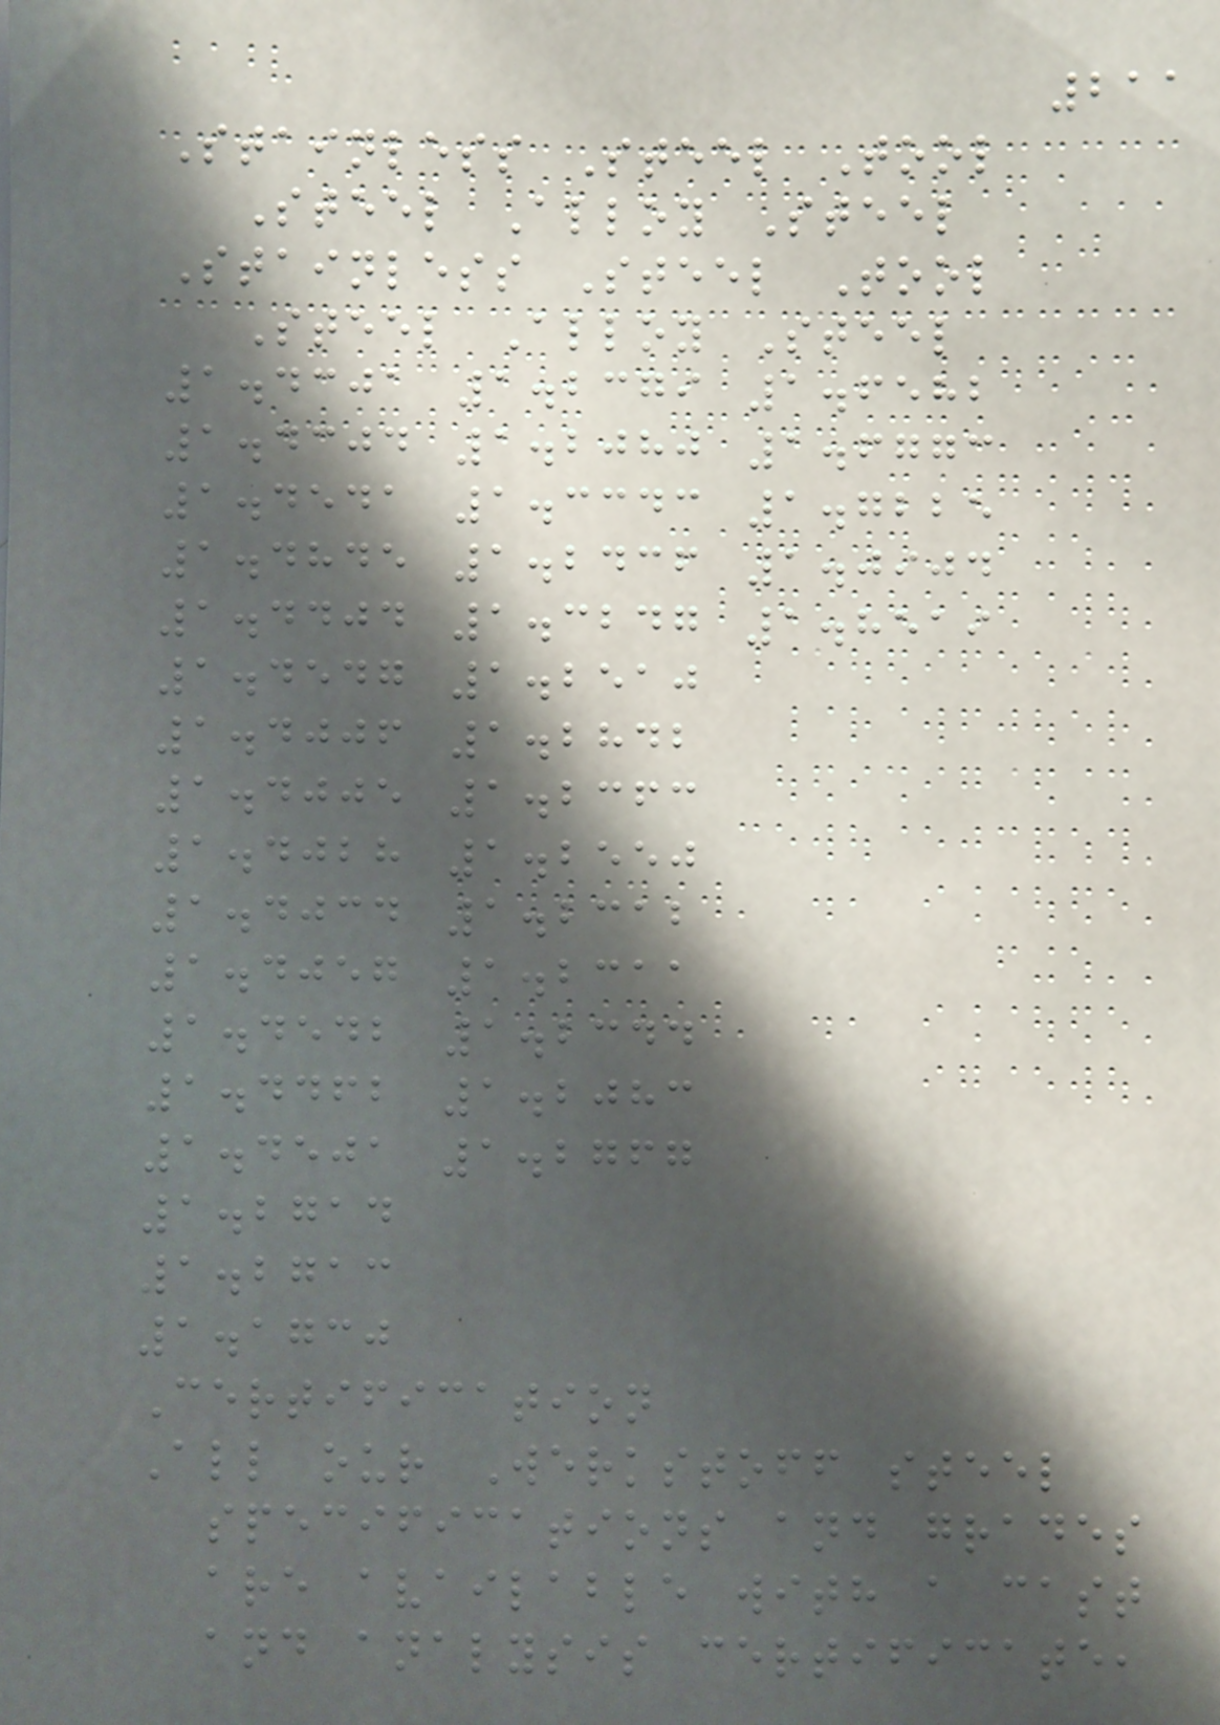211
Stainless Steel Tool
Steel Alloy Steel
Stainless Steel Tool
Steel Alloy Steel
1.4301 1.2379 1.6582
1.4304 1.2080 1.6773
1.4541 1.3343 1.7225
1.4845 1.2436 1.0904
1.4404 1.3247 1.8519
1.4547 1.2510
1.4006 1.2842
1.4005 1.2363
1.4028 1.2550
1.4034 1.2312
1.4057 1.2311
1.4542 1.2344
1.4462 1.2083
1.4501 1.2767
1.2714
1.2713
1.1730
Certification
All our Werkstoff steel
specifications and grades
are available with a cast
and analysis certificate,
